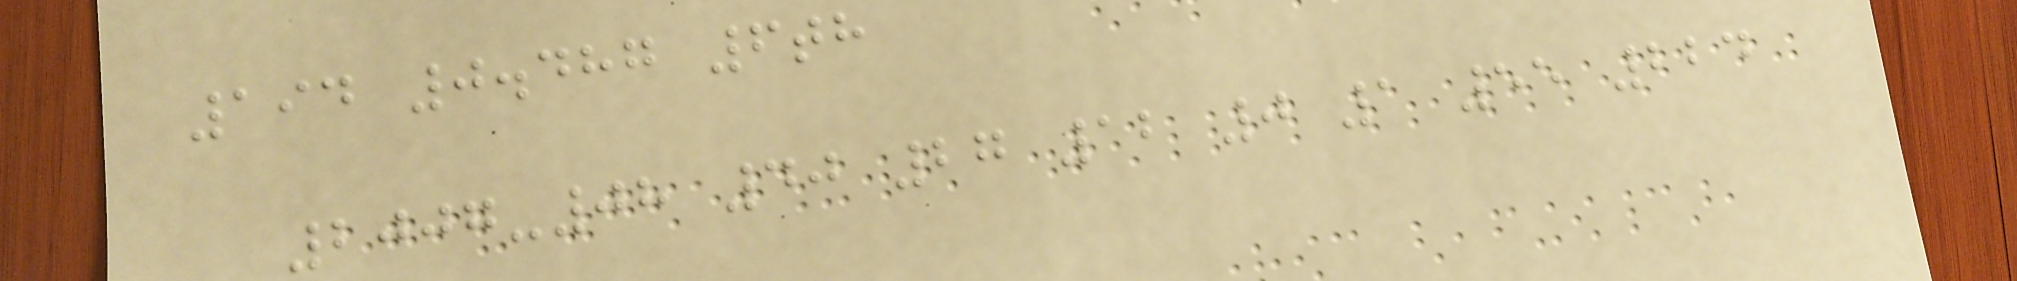194 0.487 6th
2007-08 40 27 12 0 1 55 224
